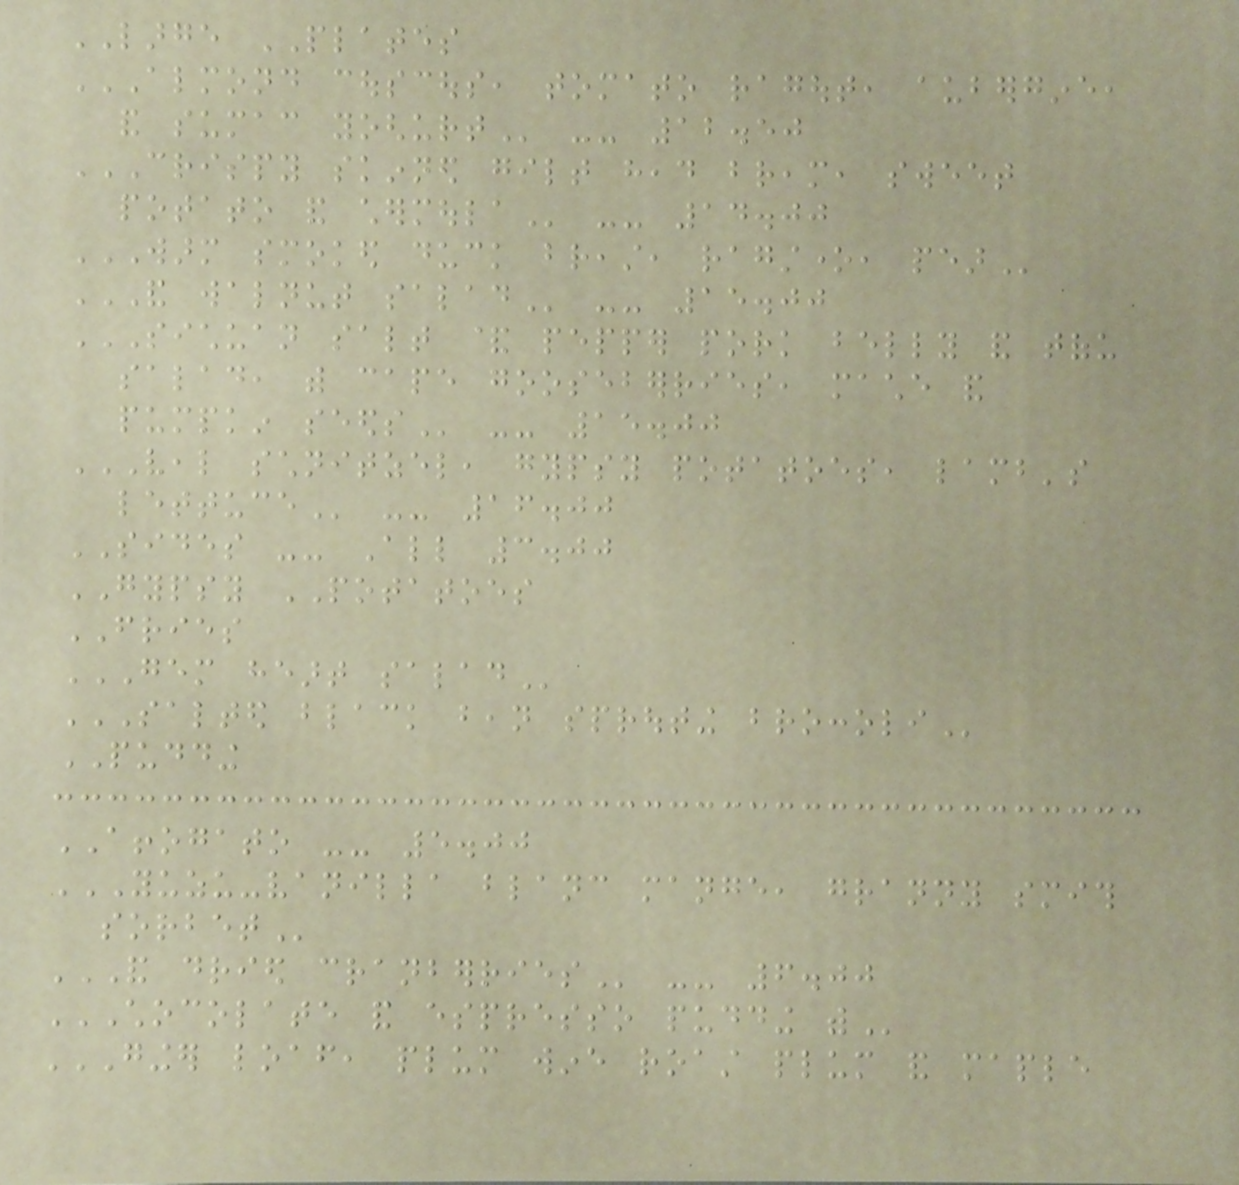LARGE PLATES
ALMOND COUSCOUS, TOMATO RAGOUT, AUBERGINE,
AND SUMAC YOGHURT -- 12.50
CRISPY SKINNED GILT HEAD BREAM, SWEET
POTATO AND CHERMOULA -- 14.00
WARM SMOKED DUCK BREAST, RAGSTONE, PEAR
AND WALNUT SALAD -- 15.00
SICHUAN SALT & PEPPER PORK BELLY AND TOFU
SALAD, WITH CAPE GOOSEBERRIES, MACHE AND
PUMPKIN SEEDS -- 15.00
VEAL SCHNITZEL, GYPSY POTATOES, LAMB'S
LETTUCE -- 16.00
SIDES -- All 3.00
GYPSY POTATOES
FRIES
GEM HEART SALAD
SALTED BLACK BEAN SPROUTING BROCCOLI
PUDDING
AFFOGATO -- 5.00
YUZU-VANILLA BLANC MANGE, GRANNY SMITH
SORBET
AND DRIED CRANBERRIES -- 6.00
CHOCOLATE AND ESPRESSO PUDDING WITH
GINGER LOAF, PLUM WINE ROAST PLUM AND MAPLE
